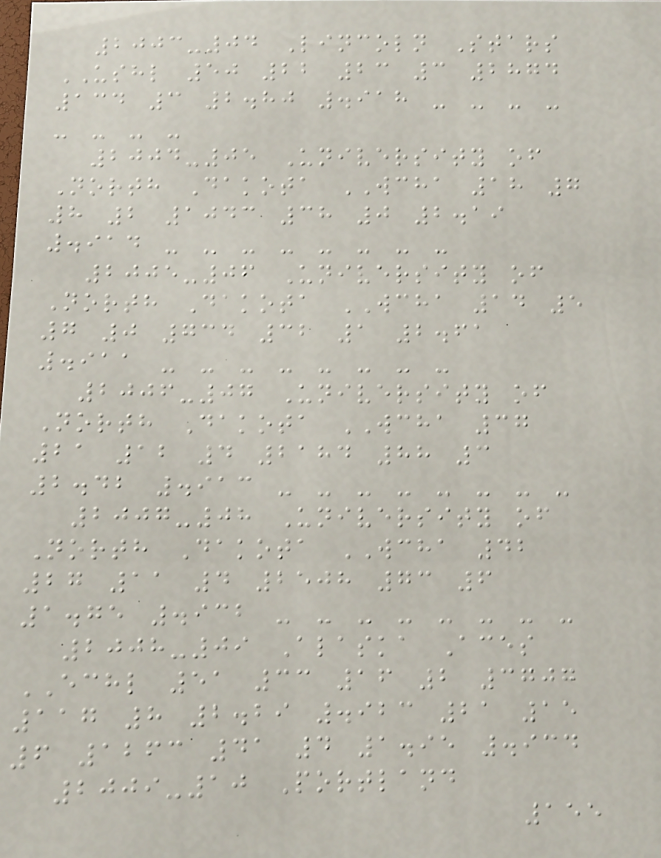2003-04 Lincoln Stars
USHL 50 22 23 3 2874
134 3 2.80 .918 - - - -
- - - -
2004-05 University of
North Dakota WCHA 18 7
8 2 1043 38 0 2.19
.914 - - - - - - - -
2005-06 University of
North Dakota WCHA 14 5
7 0 734 32 1 2.61
.911 - - - - - - - -
2006-07 University of
North Dakota WCHA 37
21 12 4 2184 88 3
2.42 .913 - - - - - - - -
2007-08 University of
North Dakota WCHA 42
27 11 4 2508 73 6
1.75 .932 - - - - - - - -
2008-09 Alaska Aces
ECHL 51 33 16 2 3707
117 8 2.29 .923 21 15
6 1263 41 4 1.95 .934
2009-10 Portland
155
